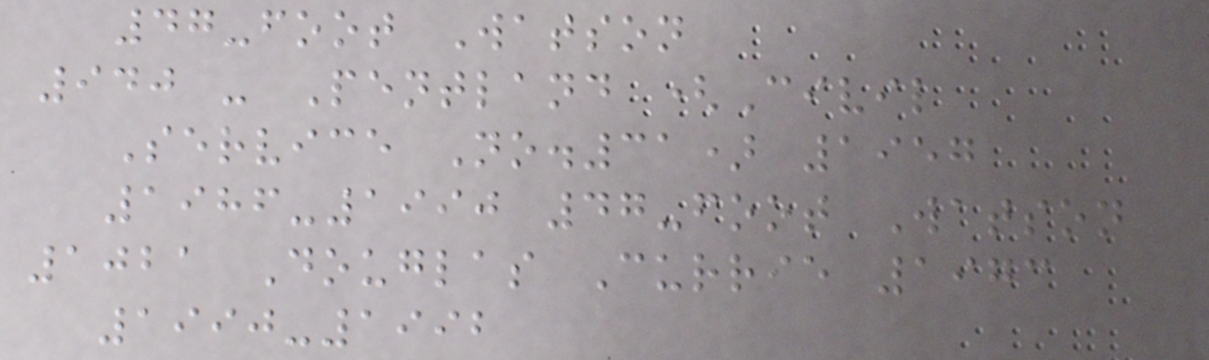47-foot Watson
940 - Pentland (Civil
Service No.31) 1957
1986-1990 47-foot Watson
1021 Douglas Currie 1973
1990-1992
